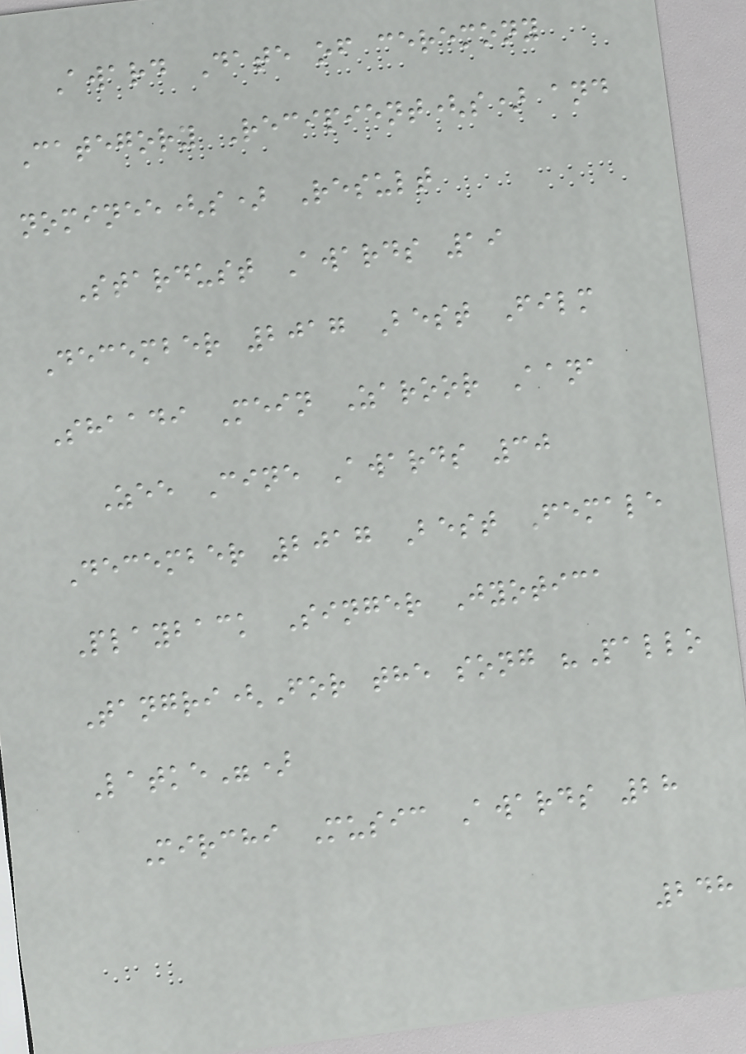Award Date of ceremony
Category Recipient(s) and
nominee(s) Result
Stardust Awards 19
December 2017 Best Film
Shaadi Mein Zaroor Aana
Zee Cine Awards 30
December 2017 Best Female
Playback Singer Jyotica
Tangri(For the song "Pallo
Latke")
Mirchi Music Awards 28
248
